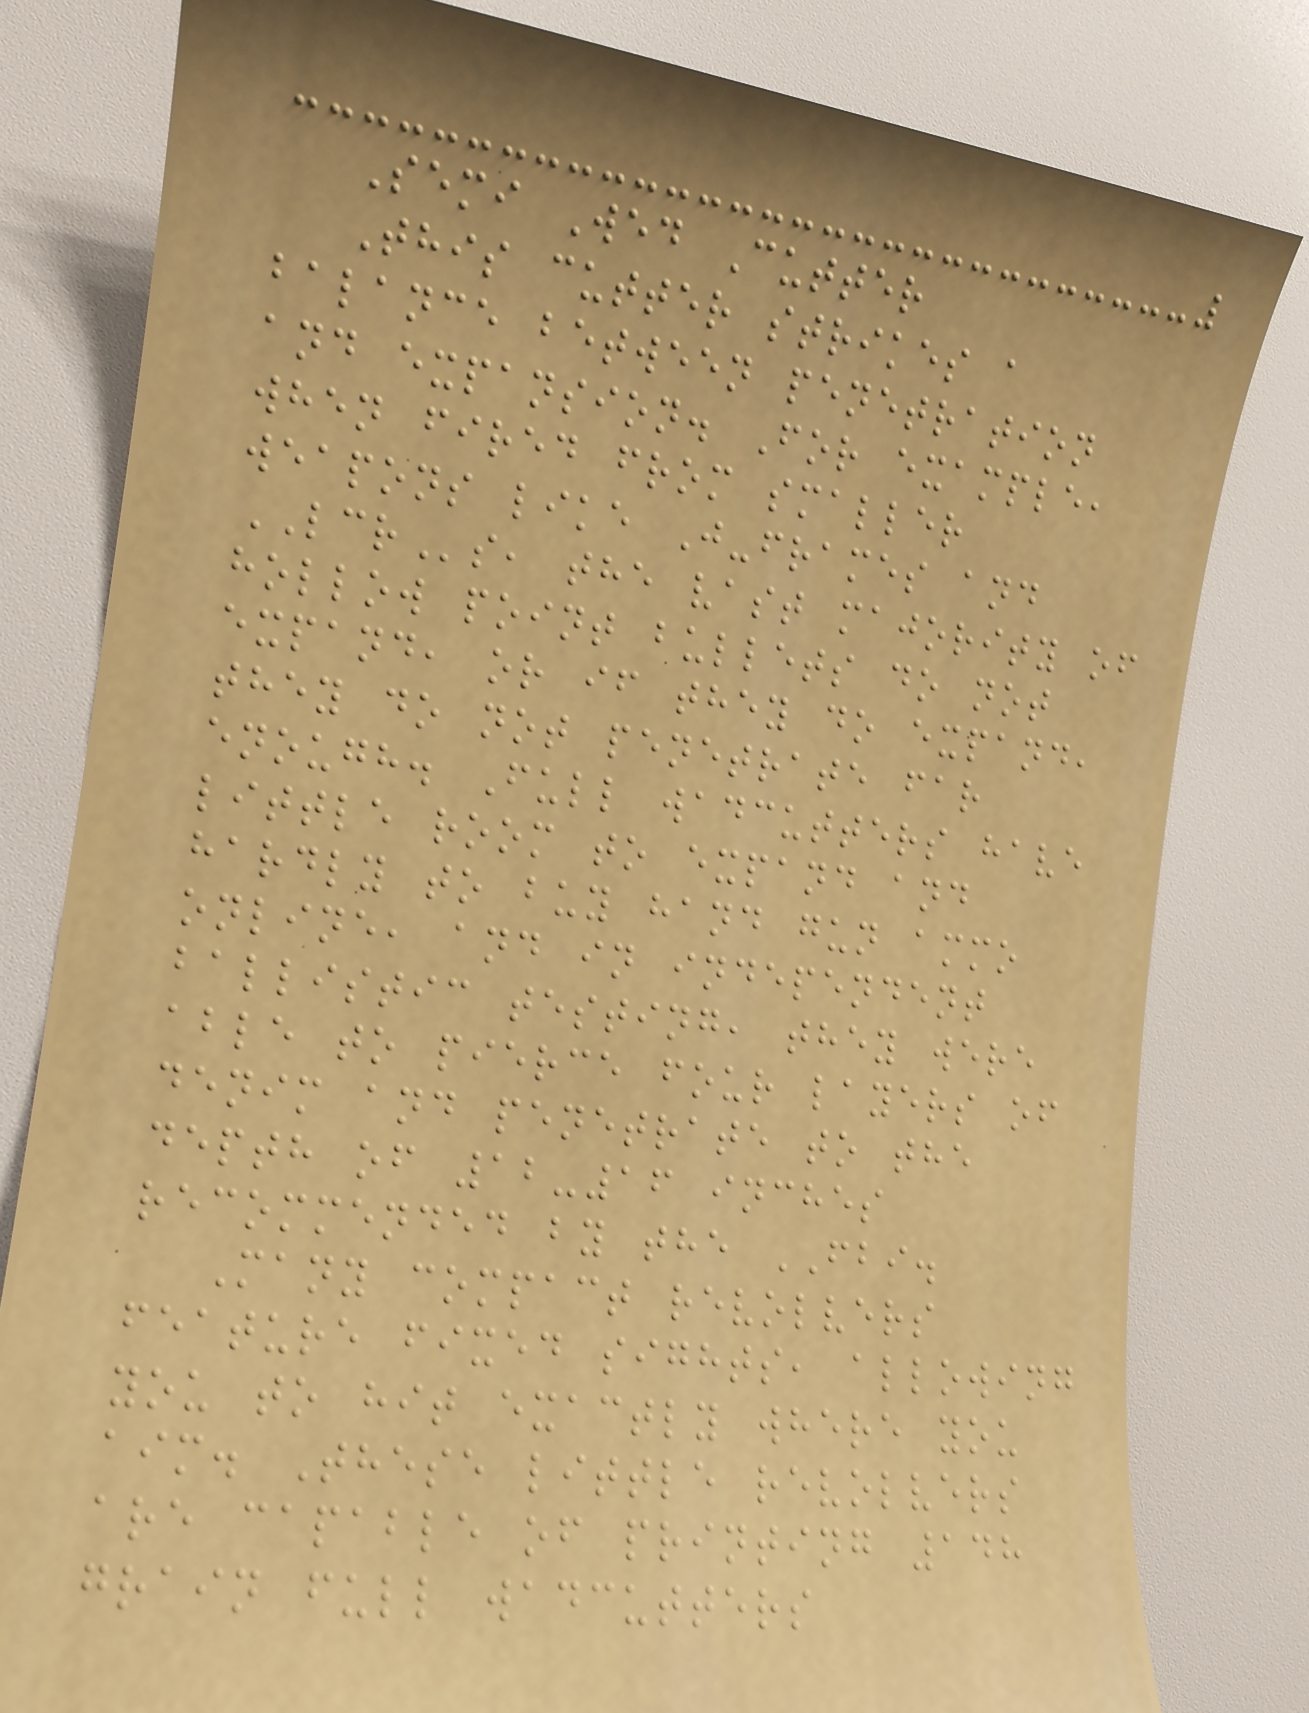Semi Wed Cutter
This cutter strikes a
balance between penetration
and expansion. For example,
when fired from smaller
weapons like J-frames and
LCRs, the vast majority of
hollow point bullets do not
expand, or if they do expand,
they do not penetrate far
enough. Full wadcutters have
little room to expand and
hardly to buy hand gun ammo
online, and in independent
ballistic testing, they were
able to pierce four layers of
denim and penetrate to the
depth of 12-16 inches
recommended by the FBI.
Many compact revolvers
feature fixed sights, allowing
you to hit exactly where you
aim. These little revolvers
are capable of printing 148
grain full wadcutters
